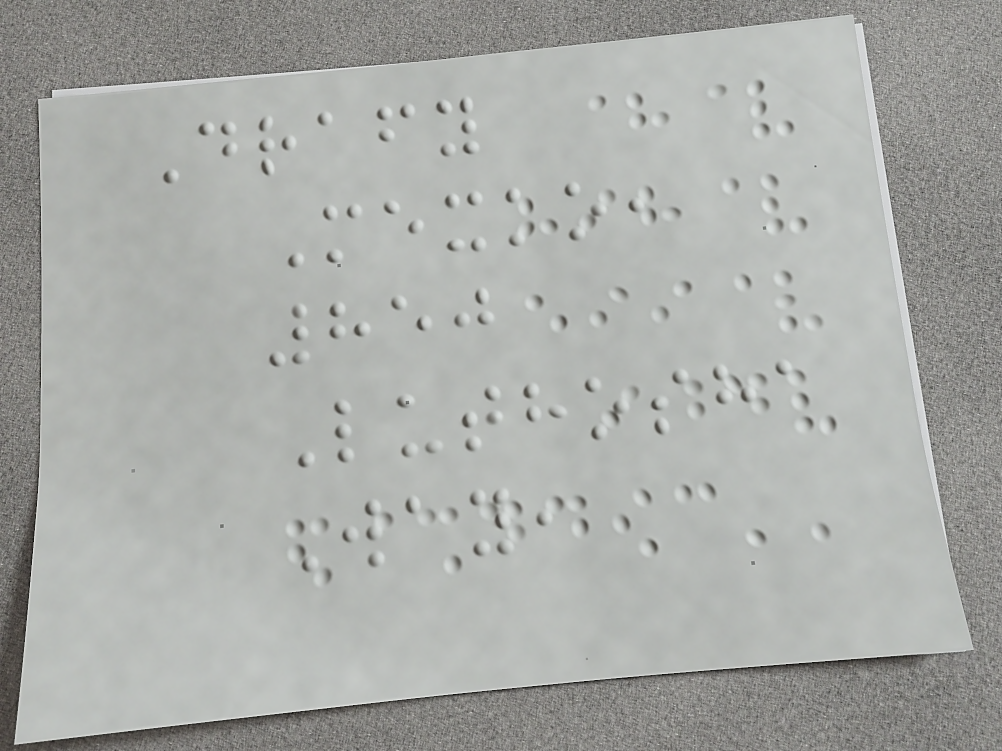Drafy
Mexko,
850
Luthosha
Way,
